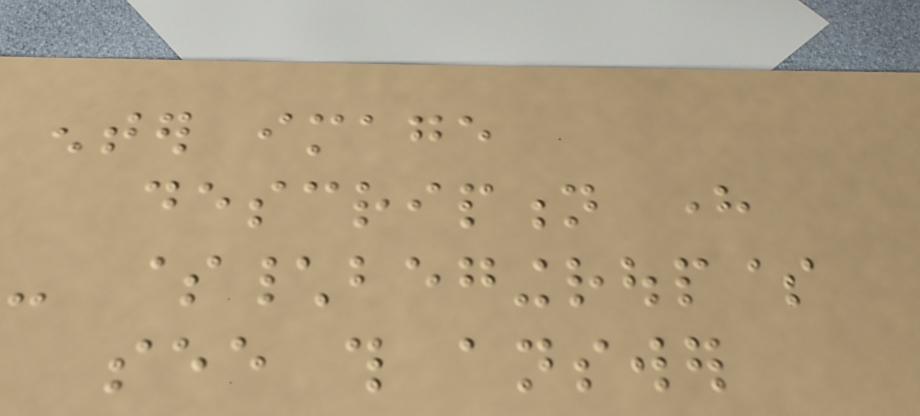enter image
description here
- $\begingroup$
see this answer
